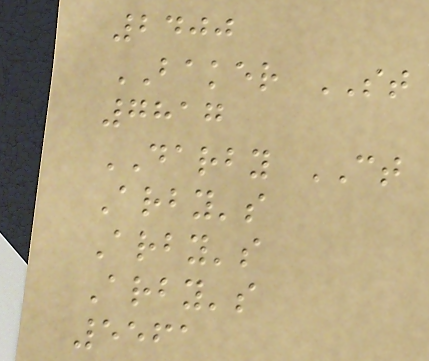2400
BAKER ST
7817
DARBY CT
Arby's
Arby's
Arby's
5561
